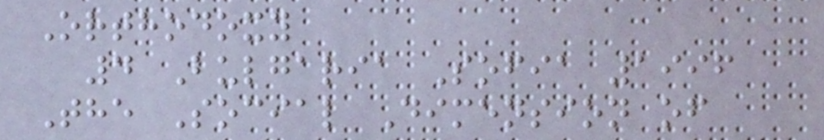Orthodoxy
4 Bulgaria Sofia 1996
The Social Dimension of
